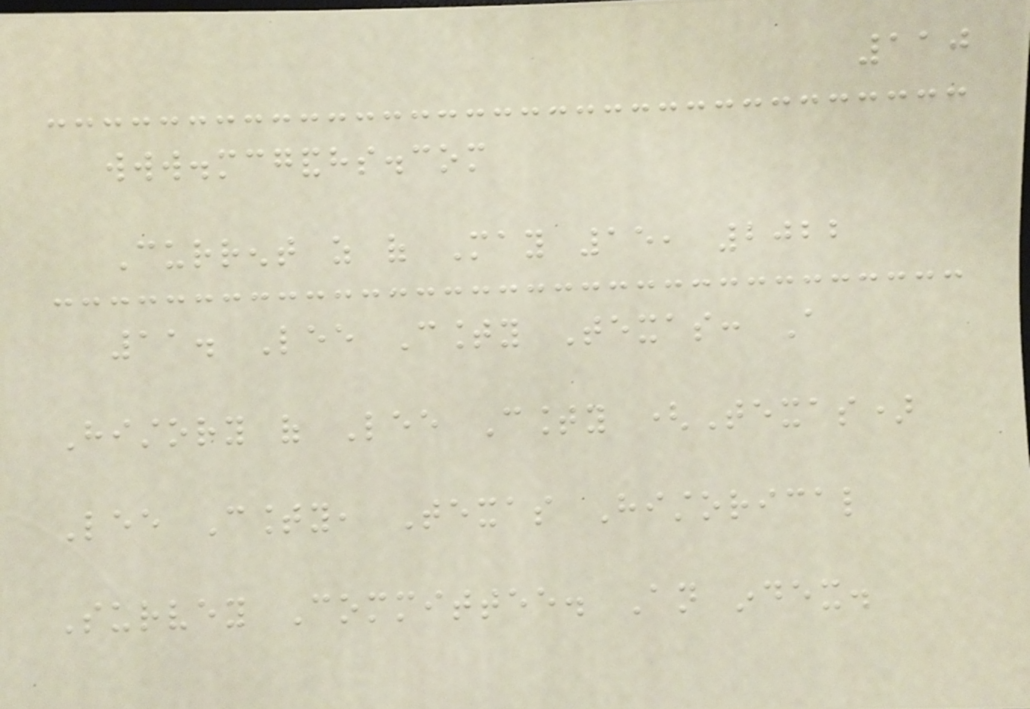110
www.mcgandhs.com
Current as of May 15, 2022
11. Lee County Texas: A
History of Lee County (Texas)
Lee County, Texas Historical
Survey Committee. An index.
